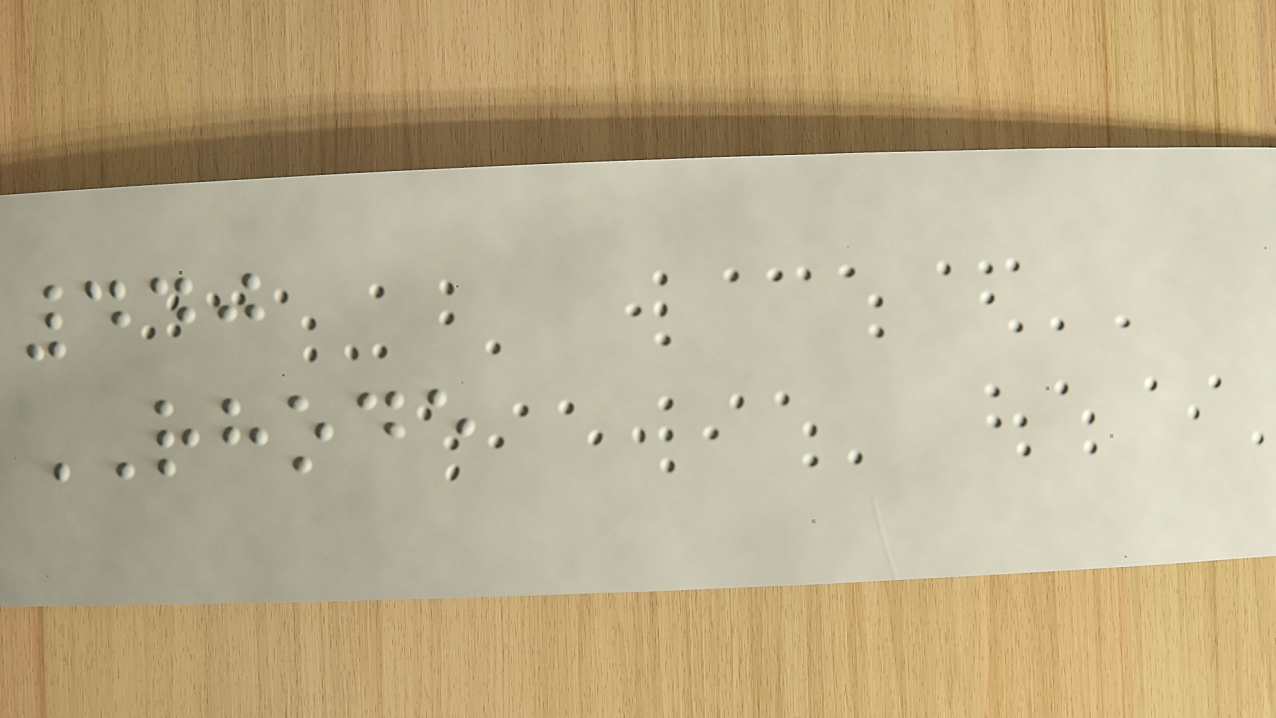440
RHODE
